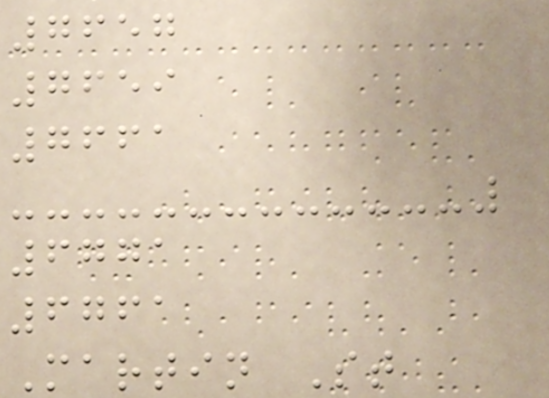7657
7659
7661
6771
6761
Martin St
